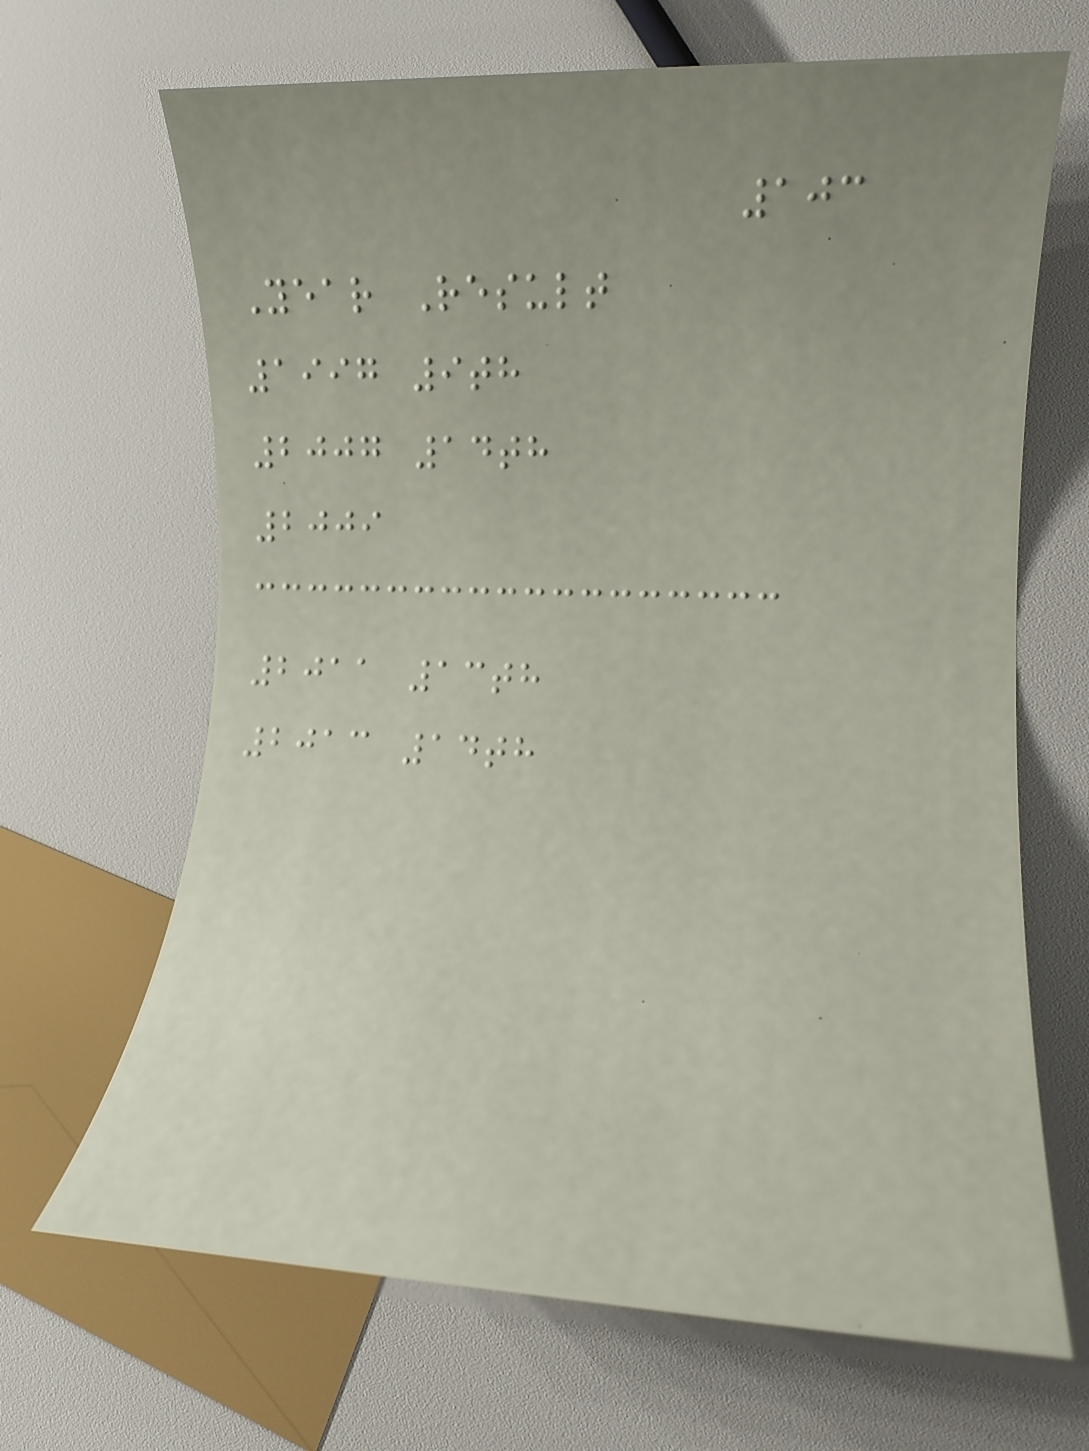103
Year Result
1997 9th
2007 14th
2009
2011 13th
2013 14th
